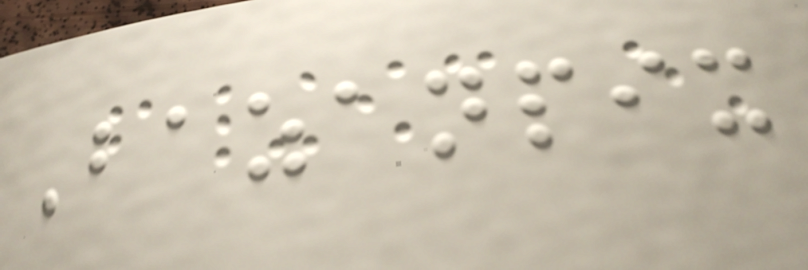Bazanpix
